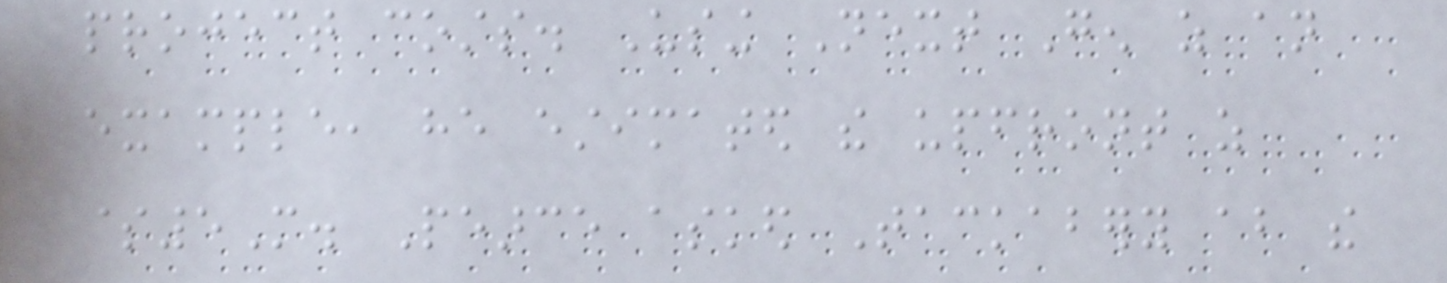project costs. Using Next Gen as an
example, he estimated the upfront as
$5M. Pearce asked Tackabery about the
